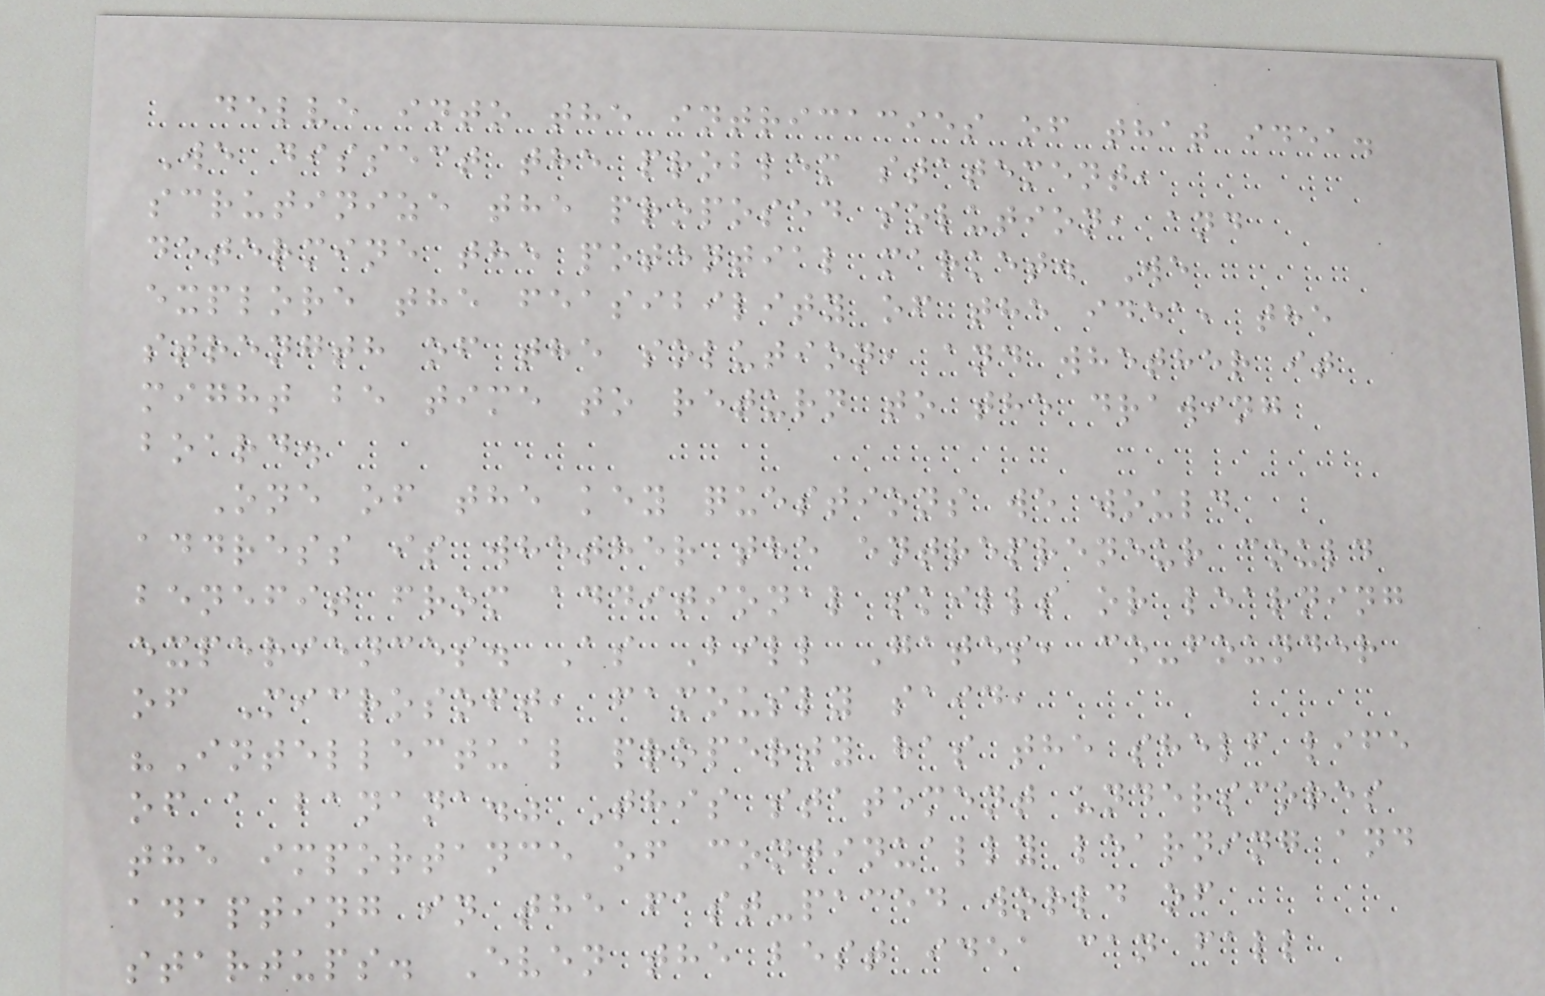delve into the intricacies of that idea.
We dissect the problem statement,
scrutinize the proposed solution, and
determine the potential market. We
explore the feasibility of the idea, the
strength of the solution, and whether it
might be time to return to the drawing
board.
One of the key questions we would
address is whether the entrepreneur could
benefit from additional skills or learning
experiences. As Bill Gates, co-founder
of Microsoft, famously said,
"Intellectual property has the shelf life
of a banana." This statement underscores
the importance of continually learning and
adapting in the fast-paced world of
startups. Even the best idea can fall
